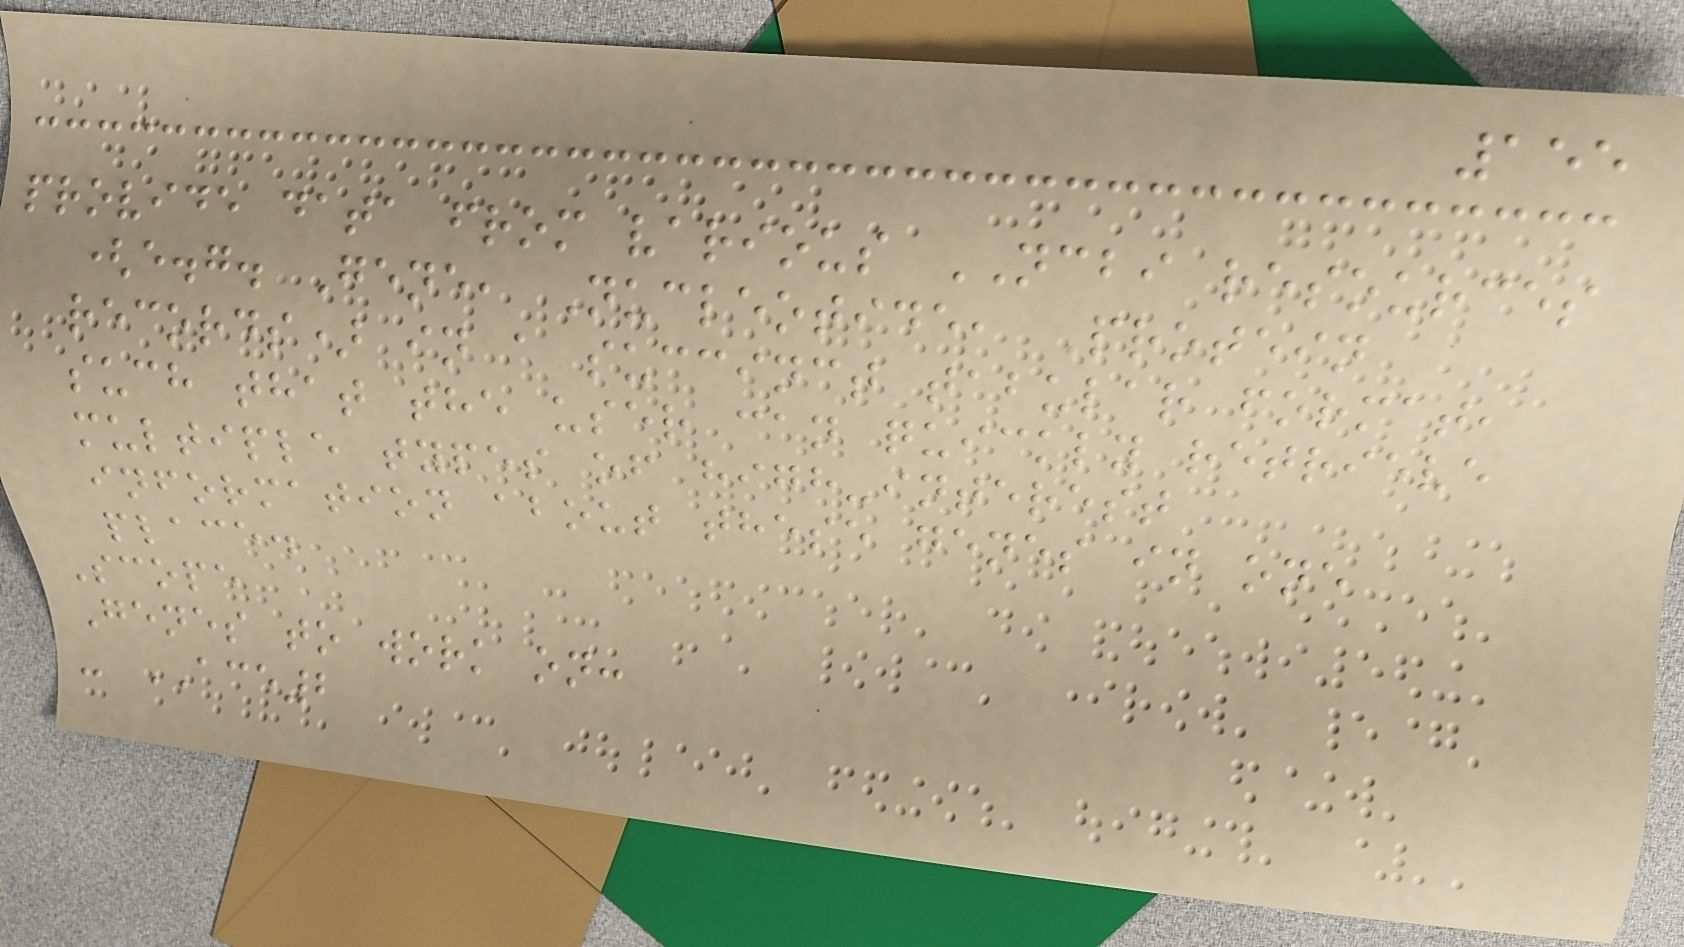155
provide data from various NCBI resources
(e.g. Gene, Nucleotide, Protein
records) in a succinct tabular format,
such that the user can quickly retrieve
multiple types of high-interest
information about these genes in one
place.
Scope
Genes to work on:
- ACE2
